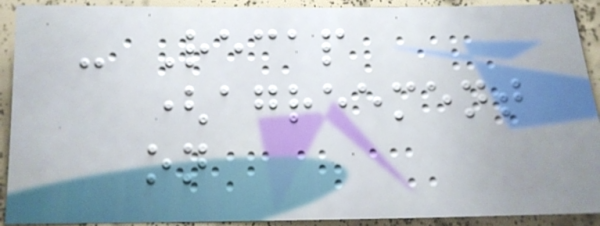- Recap
(agreement
on
